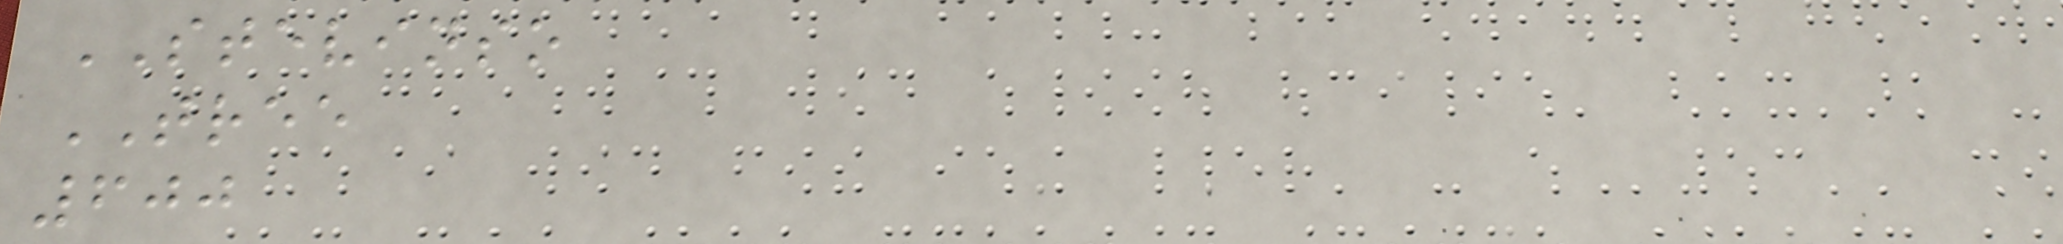STEVINSO
TREE
600
